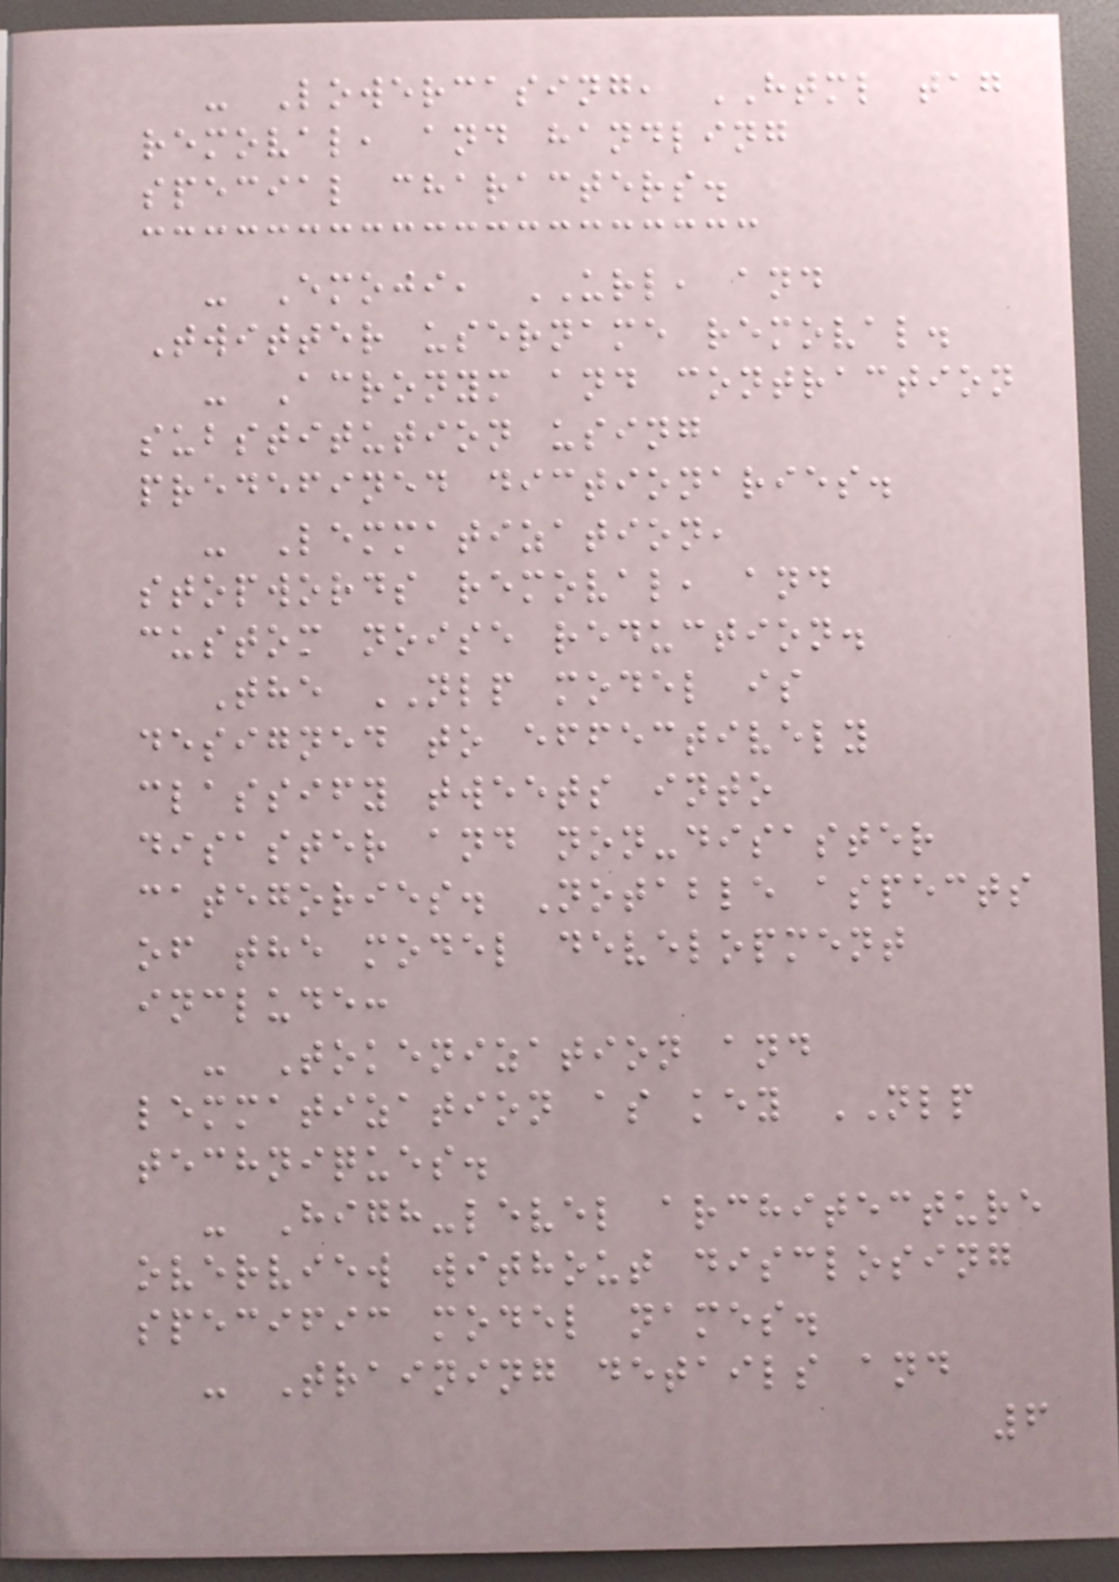- Lowercasing, HTML tag
removal, and handling
special characters.
- Emoji, URL, and
Twitter username removal.
- Acronym and contraction
substitution using
predefined dictionaries.
- Lemmatization,
stopwords removal, and
custom noise reduction.
The NLP model is
designed to effectively
classify tweets into
disaster and non-disaster
categories. Notable aspects
of the model development
include:
- Tokenization and
lemmatization as key NLP
techniques.
- High-level architecture
overview without disclosing
specific model names.
- Training details and
6
